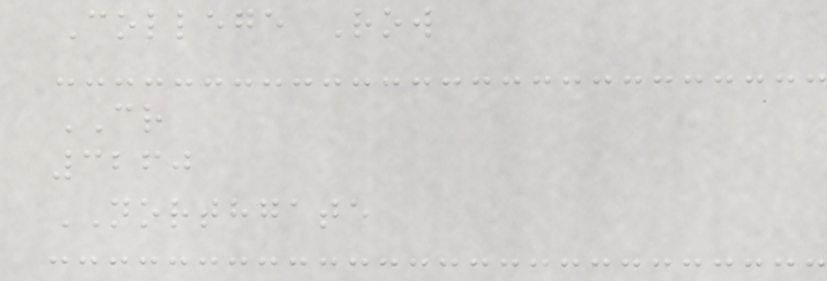College Row
CR
3260
NORTHGATE
